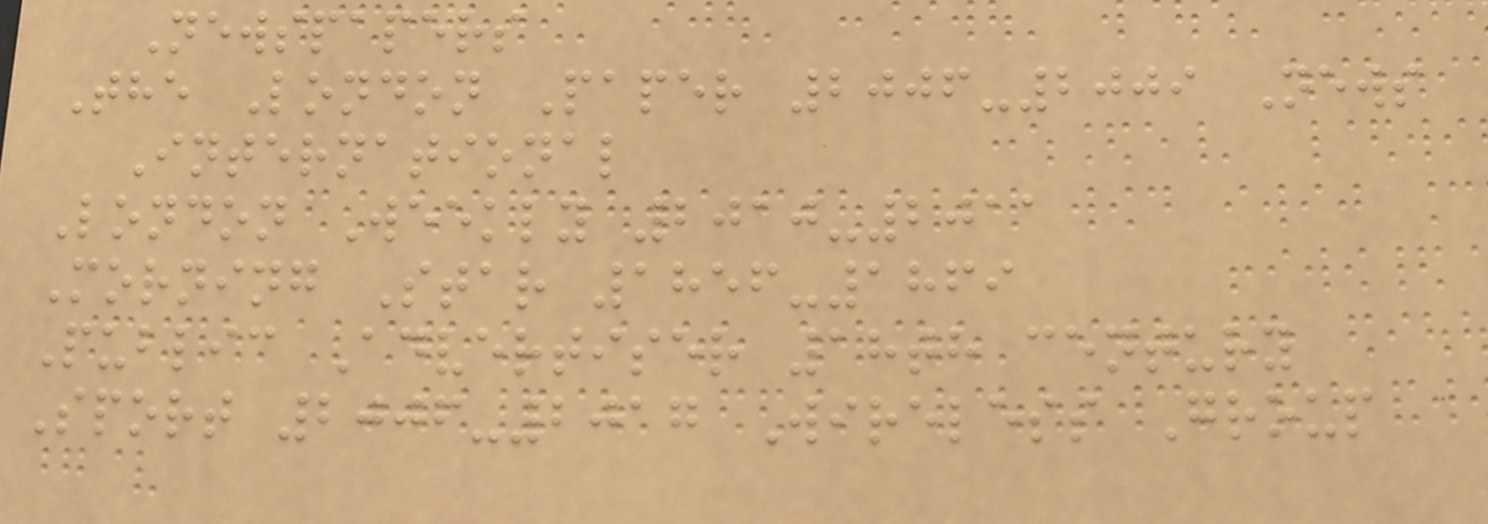Newspapers
The London Paper 2006-2009 News
International
London Weekly 2010-2011
Morning Star 1856-1869
Public Advertiser 18th century
Sport 2006-2017 Wireless Group
